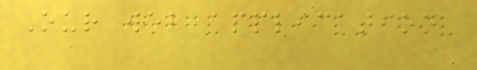Our web application
